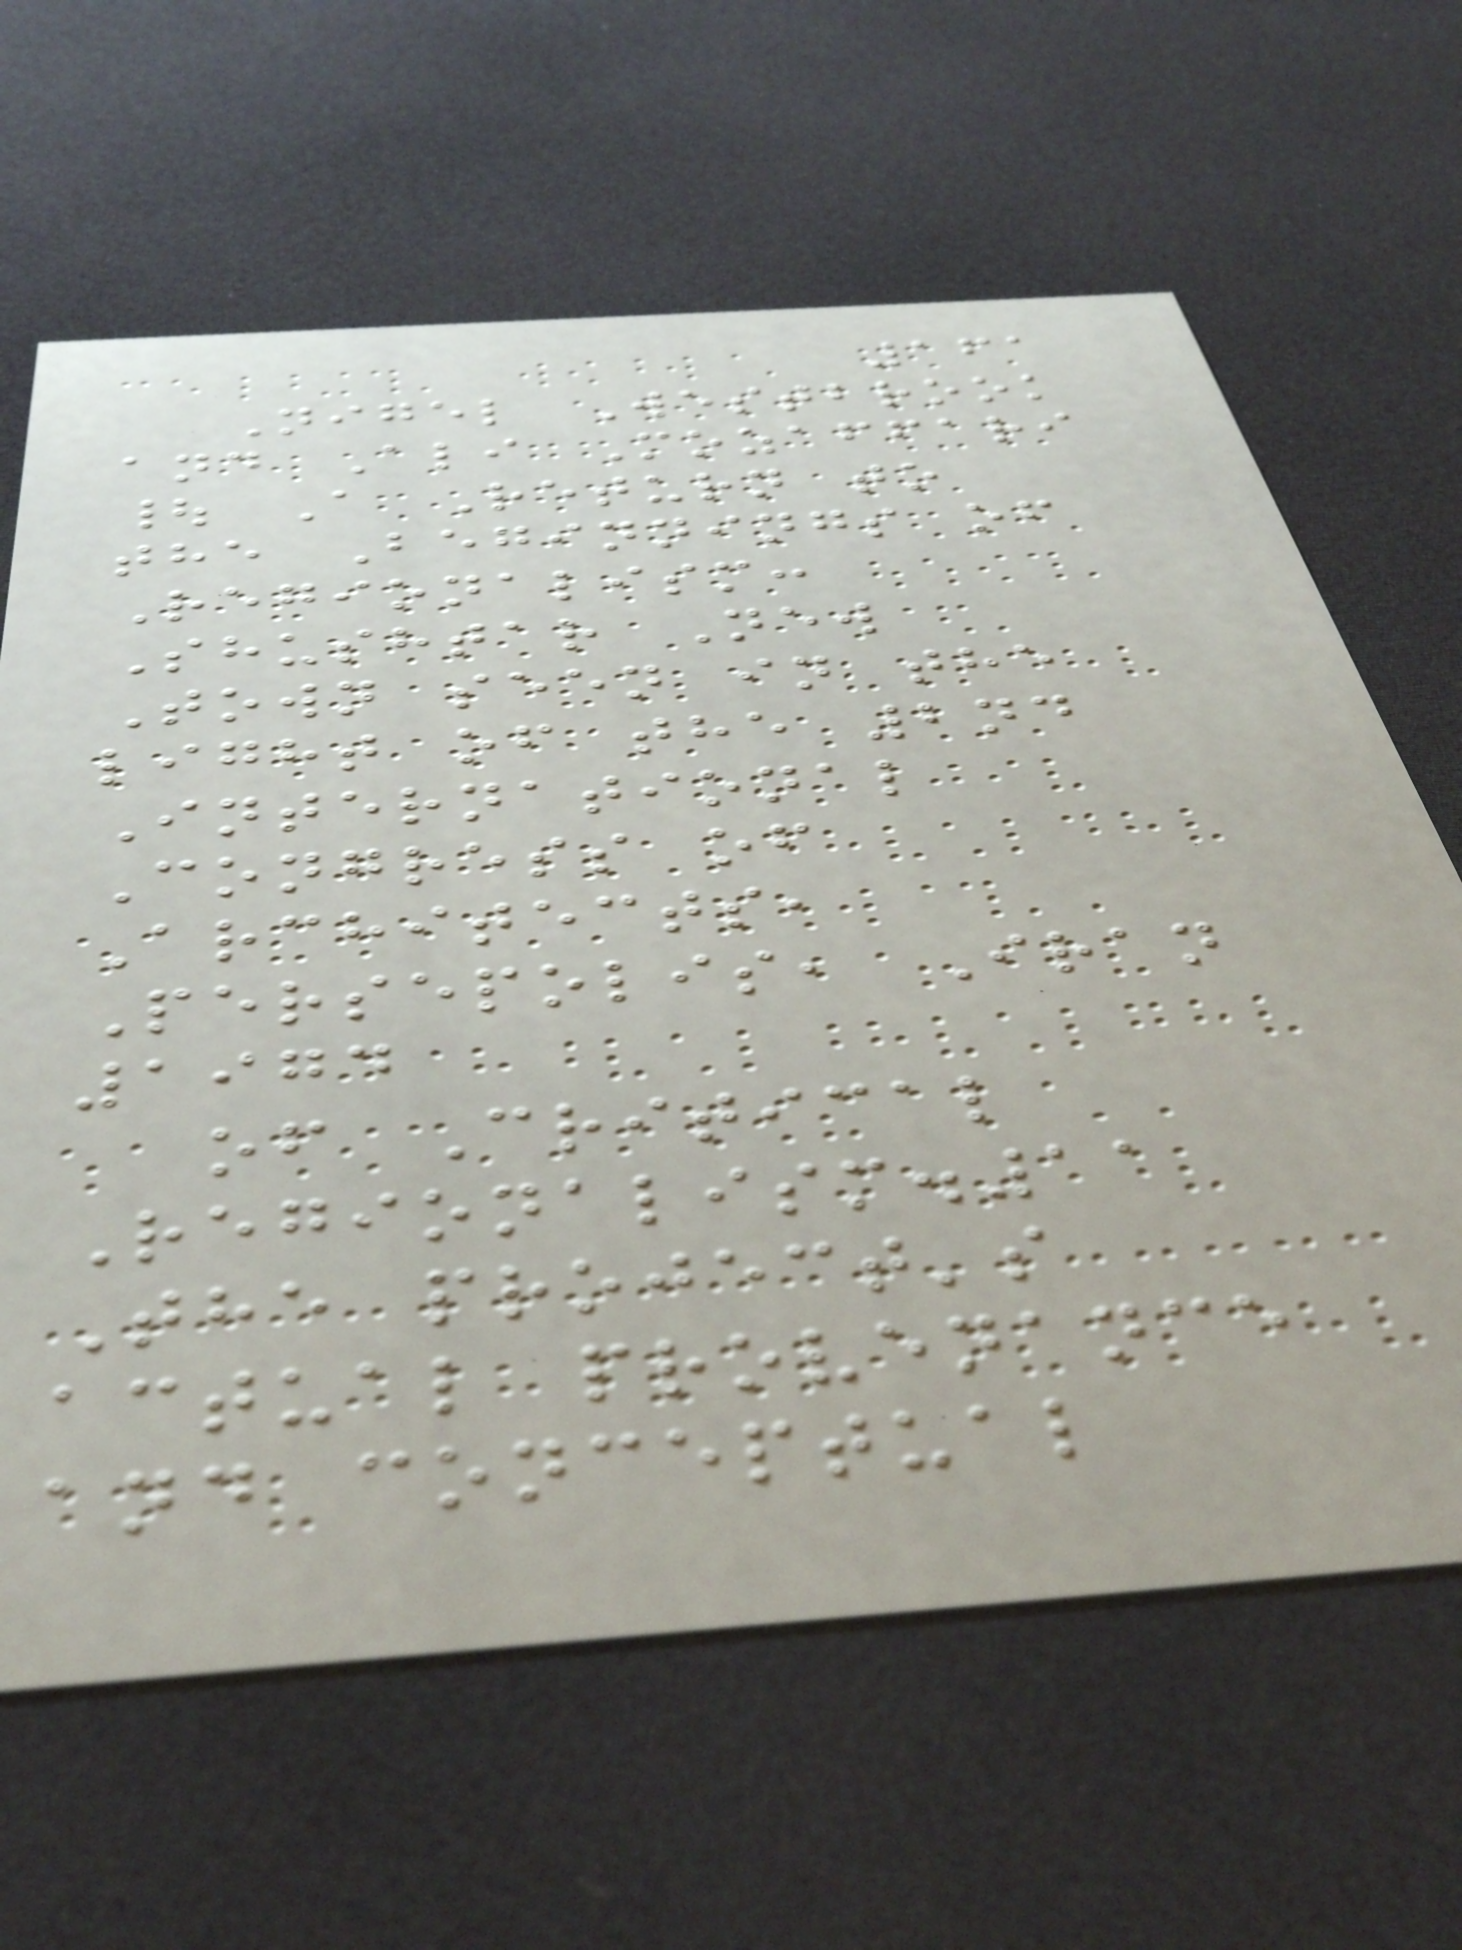161
Nigel Westbrook
and Ali Mozaffari
| A Return to
the Beginnings of
Regionalism:
Shushtar New
Town seen in the
light of the 2nd
International
Congress of
Architects,
Persepolis, Iran
1974
of Critical
Regionalism.11
The project's
actual provenance
and conceptual
